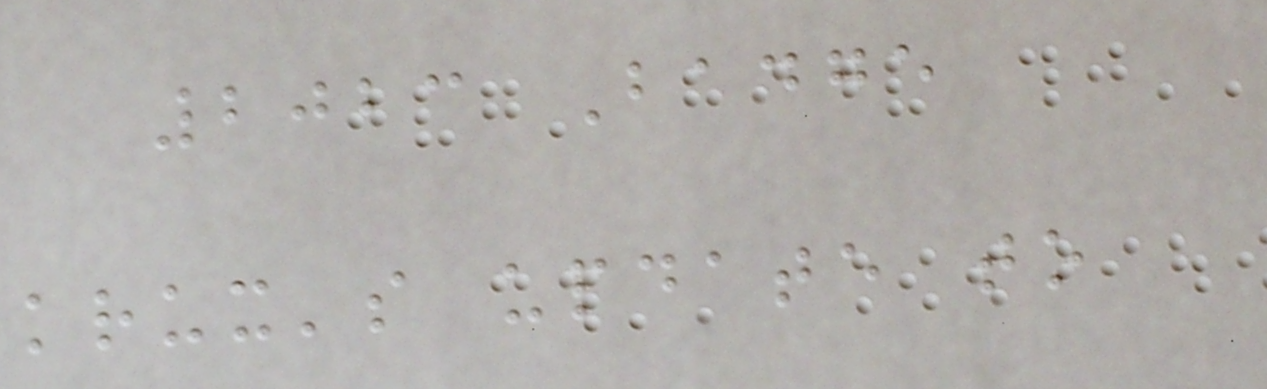2023 Badge
krux's update to
